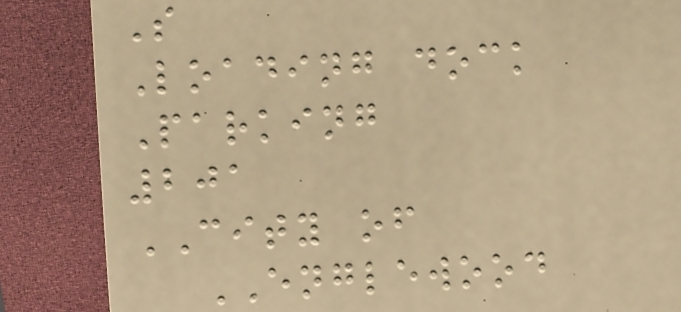S
Loading dock
Parking
201
CITY of
ENGLEWOOD
